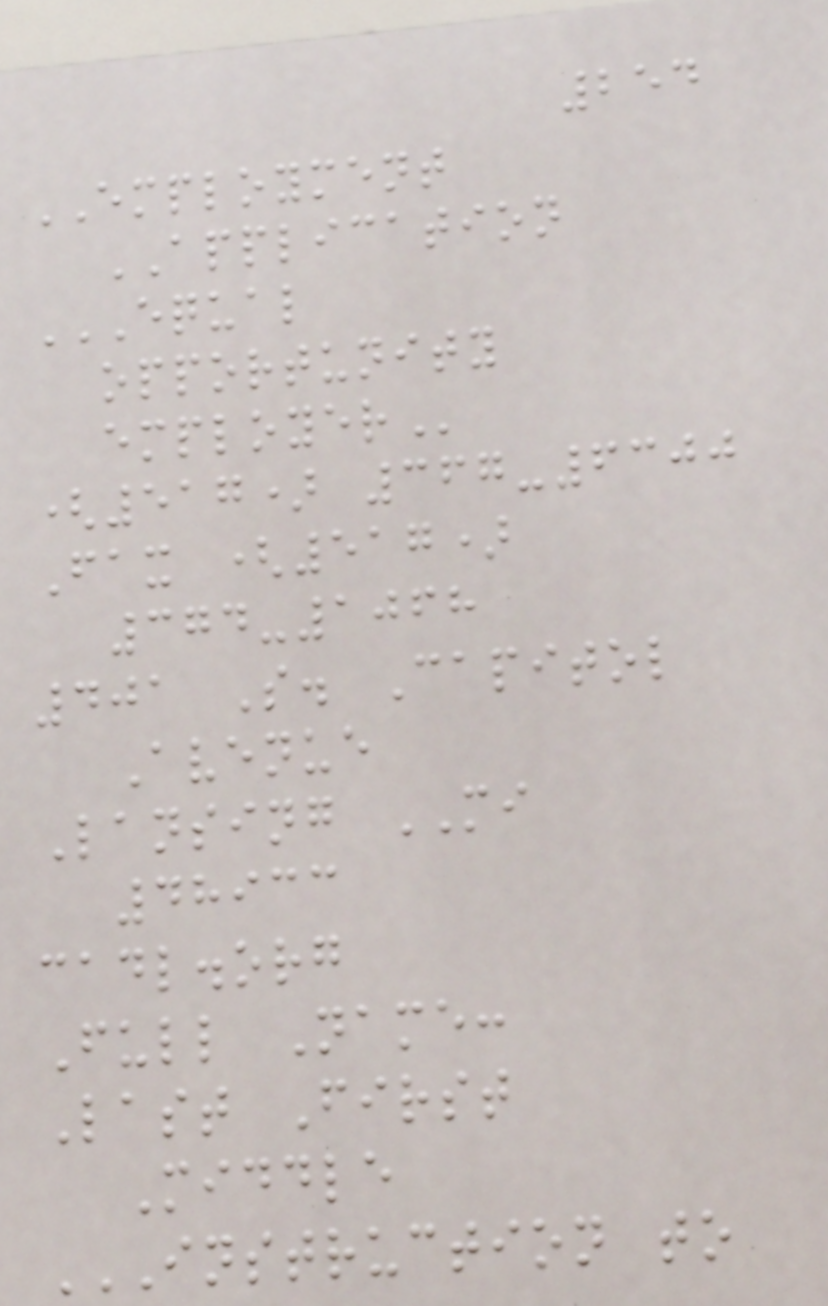254
EMPLOYMENT
APPLICATION
EQUAL
OPPORTUNITY
EMPLOYER
(517) 367-6300
Fax (517)
374-1068
401 S. Capitol
Avenue
Lansing MI
48933
cadl.org
Full Name:
Last First
Middle
INSTRUCTION TO
